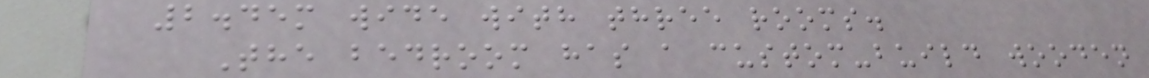2.45m wide with three rooms.
The bedroom has a custom-build wooden
